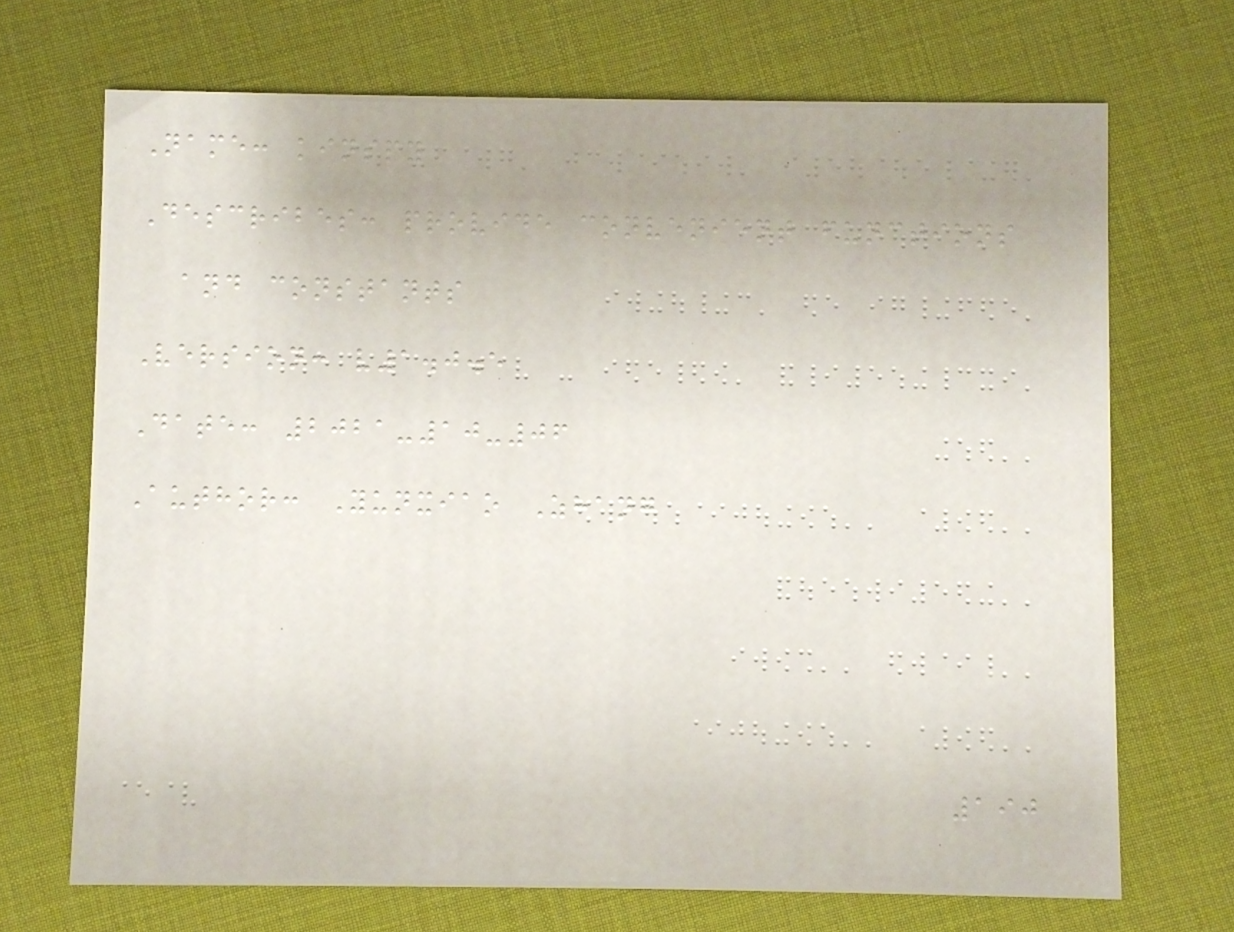Name: kinspy
Describes: provide convenient functions
and constants
Version: v1.0.5
Date: 2021-10-06
Author: Yunxiao Zhang
190
